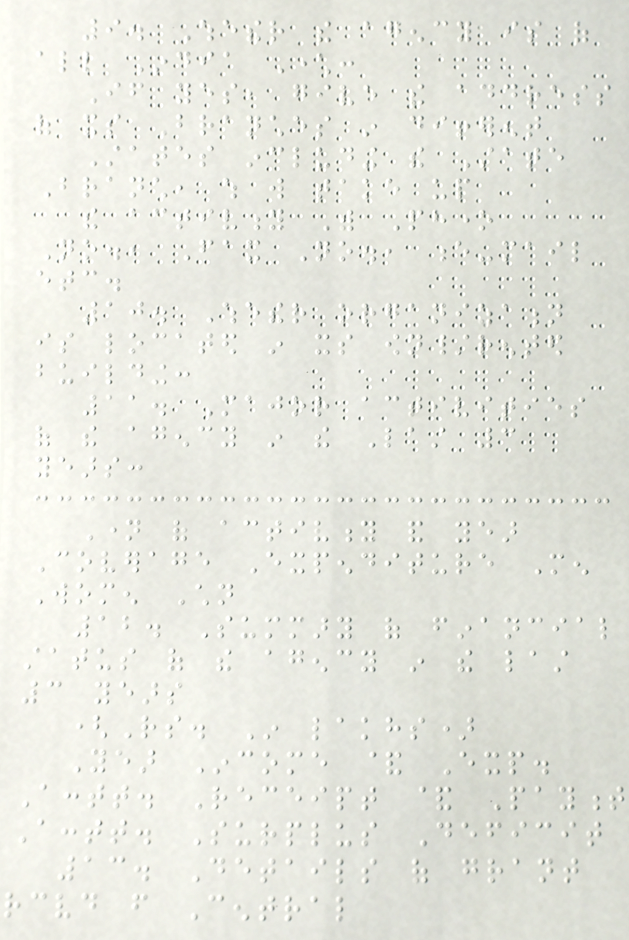9. Whether the agency is of
all India Character:
If yes, give the address
of its Branches in different
States including the State
Branch, which will take up
the activity With Phone
No., Fax No., e-mail
etc.
10. Whether organization
is located in its own/rented
building:
11. Major activities
of the agency in the Last 3
years:
Name of activity and year
Coverage Expenditure Men
Women Children
12. Summary of financial
status of the agency in the last
3 years
(Rs. In lakhs)
Year Income & Exp.
Acctt. Receipt & Payment
Acctt. Surplus Deficit
13. Details of grant
received from Central
